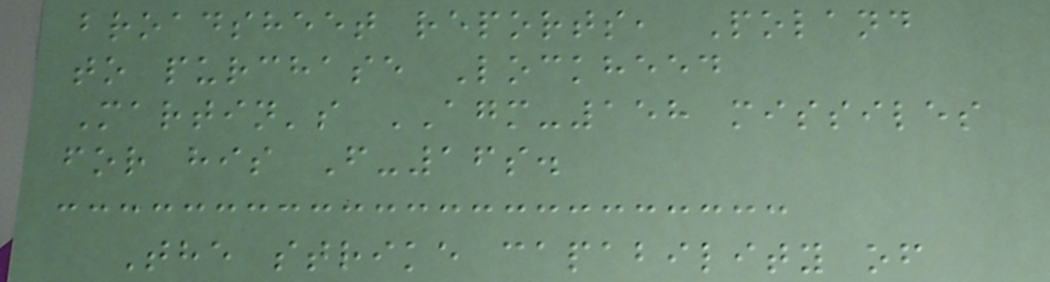broadsheet reports, Poland
to purchase Lockheed
Martin's AGM-158 missiles
for his F-16s.
The strike capability of
